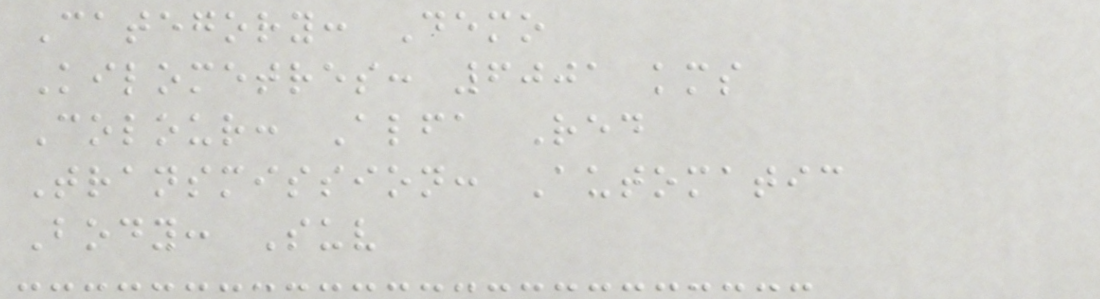Category: Demo
Kilometres: 6001 kms
Colour: Alfa Red
Transmission: Automatic
Body: Suv
